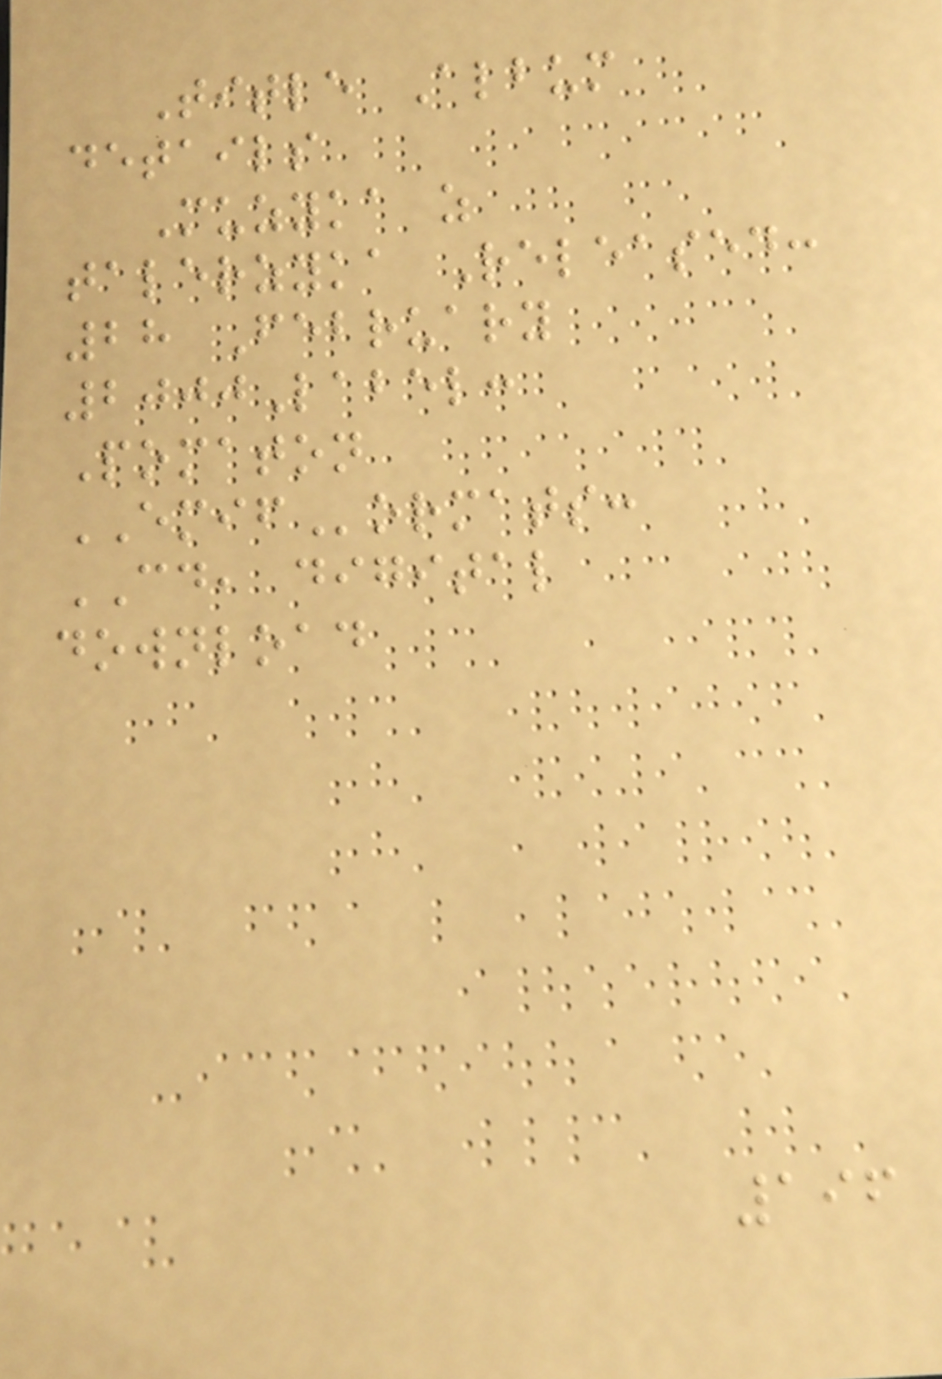Title Album
details
Muzyka z
talerzyka Released:
28 February
2000Label:
Pomaton
EMIFormats:
CD, digital
download
196
